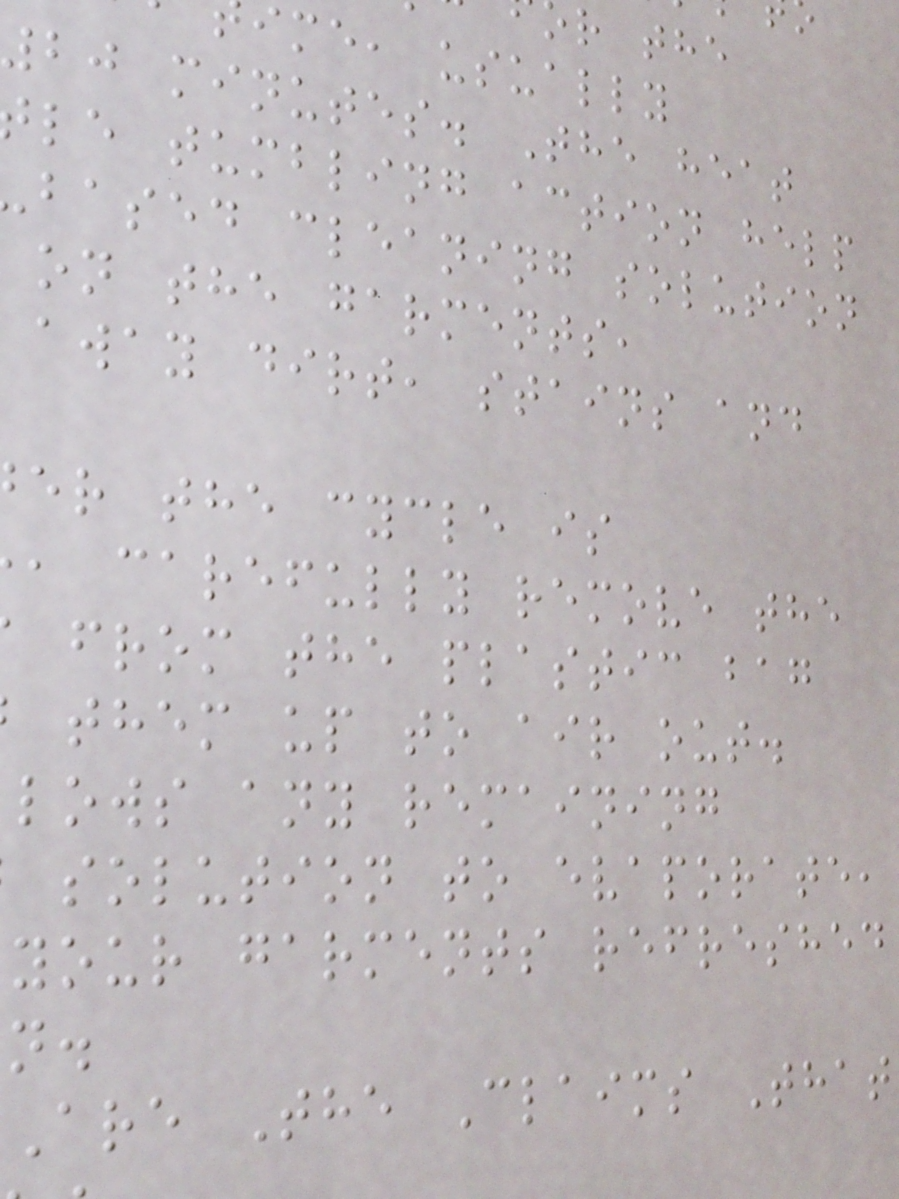ime, usually
20 minutes. The heat
le tumbling action help
based cleaning solution
on the garments,
away dirt, stains and
er the cycle is
, carefully remove the
from the plastic bag
them up to air out.
lows any remaining
solution to evaporate,
your garments refreshed
Are The Claims That
